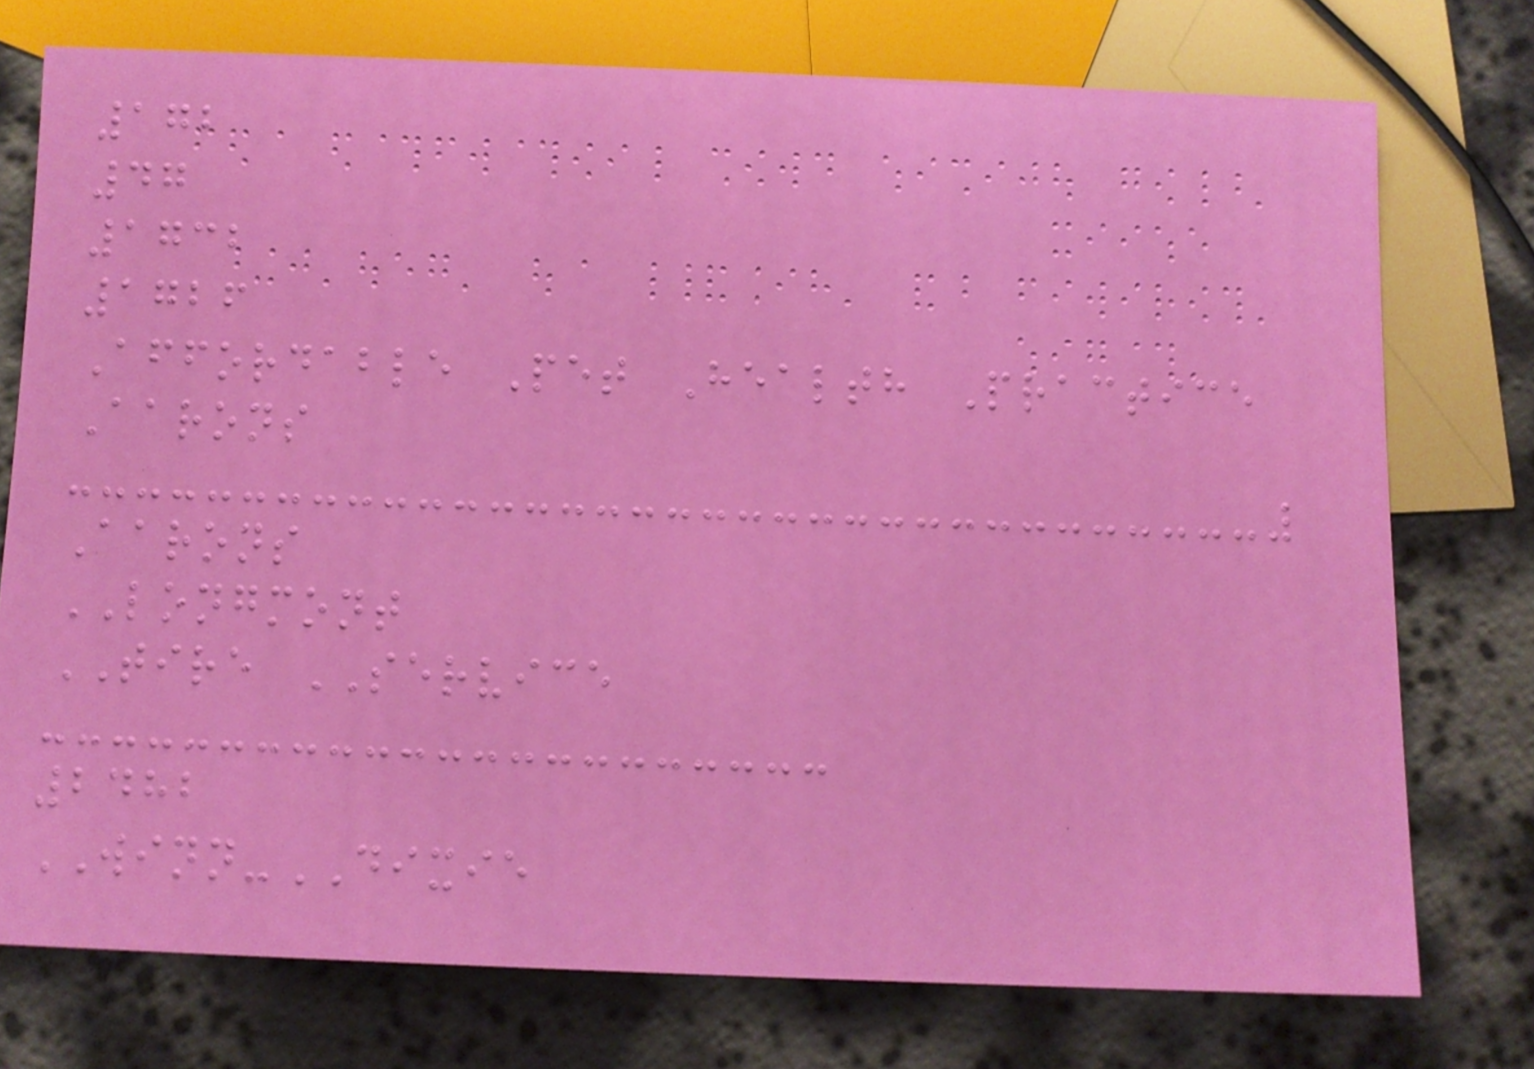172
47
1732
1726
Affordable Pet Health Practice
Aarons
Aarons
LONGMONT
TIRE SERVICE
2482
WINN-DIXIE
